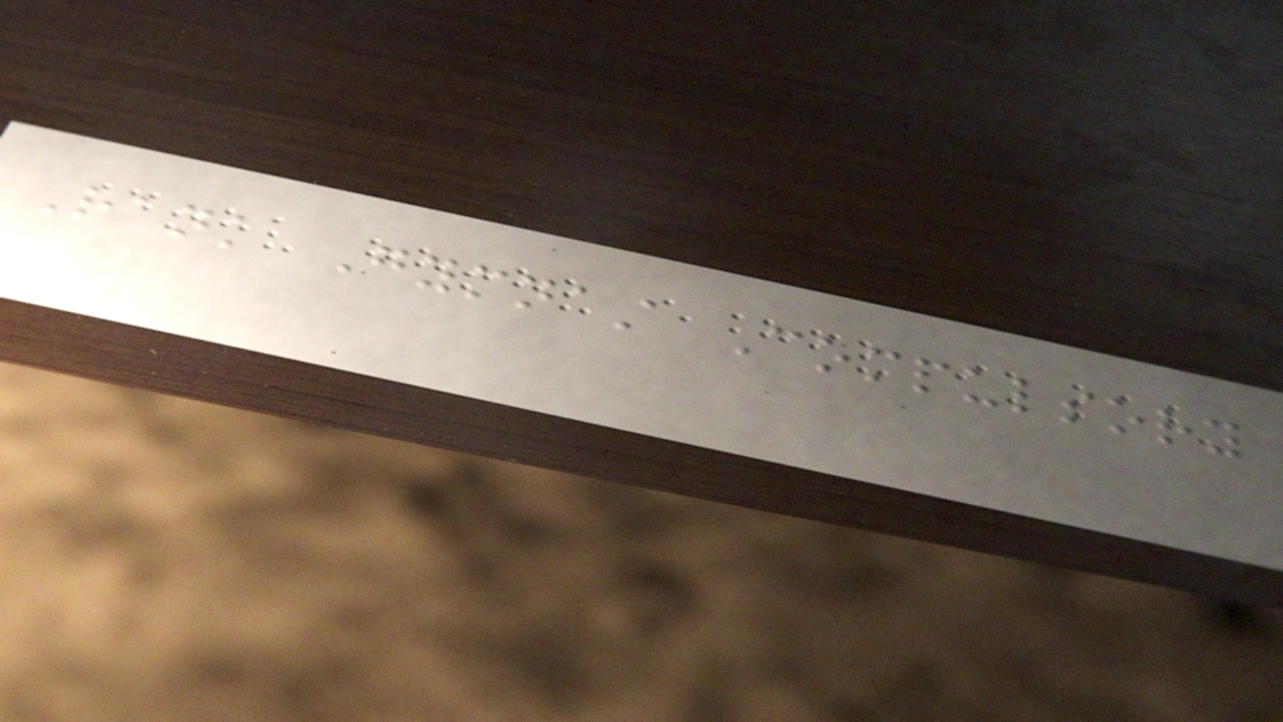Rank Gymnast Compulsory
